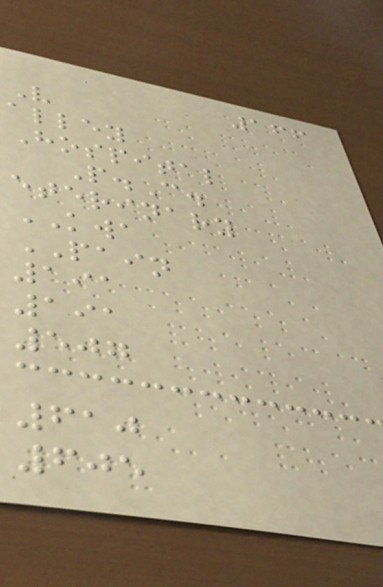166
V
alley
Hospital
P.C.
eterinary
KWA
PAIN
191
191
507
610
605
